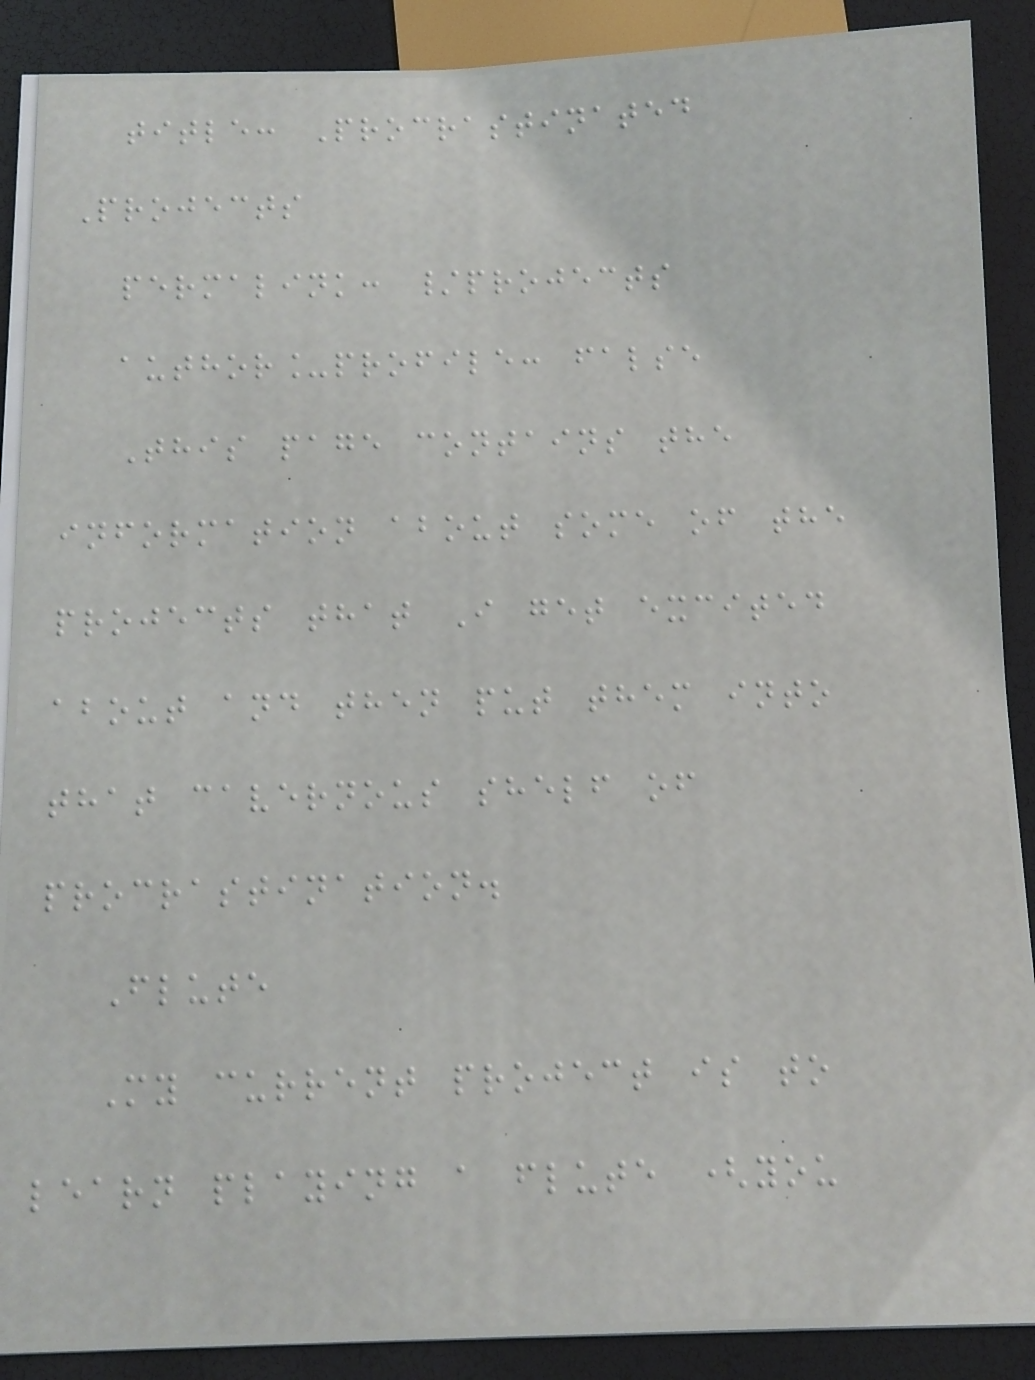title: Procrastinated
Projects
permalink: /projects
author_profile: false
This page contains the
information about some of the
projects that I get excited
about and then put them into
that cavernous shelf of
procrastination.
Flute
My current project is to
learn playing a flute (you
